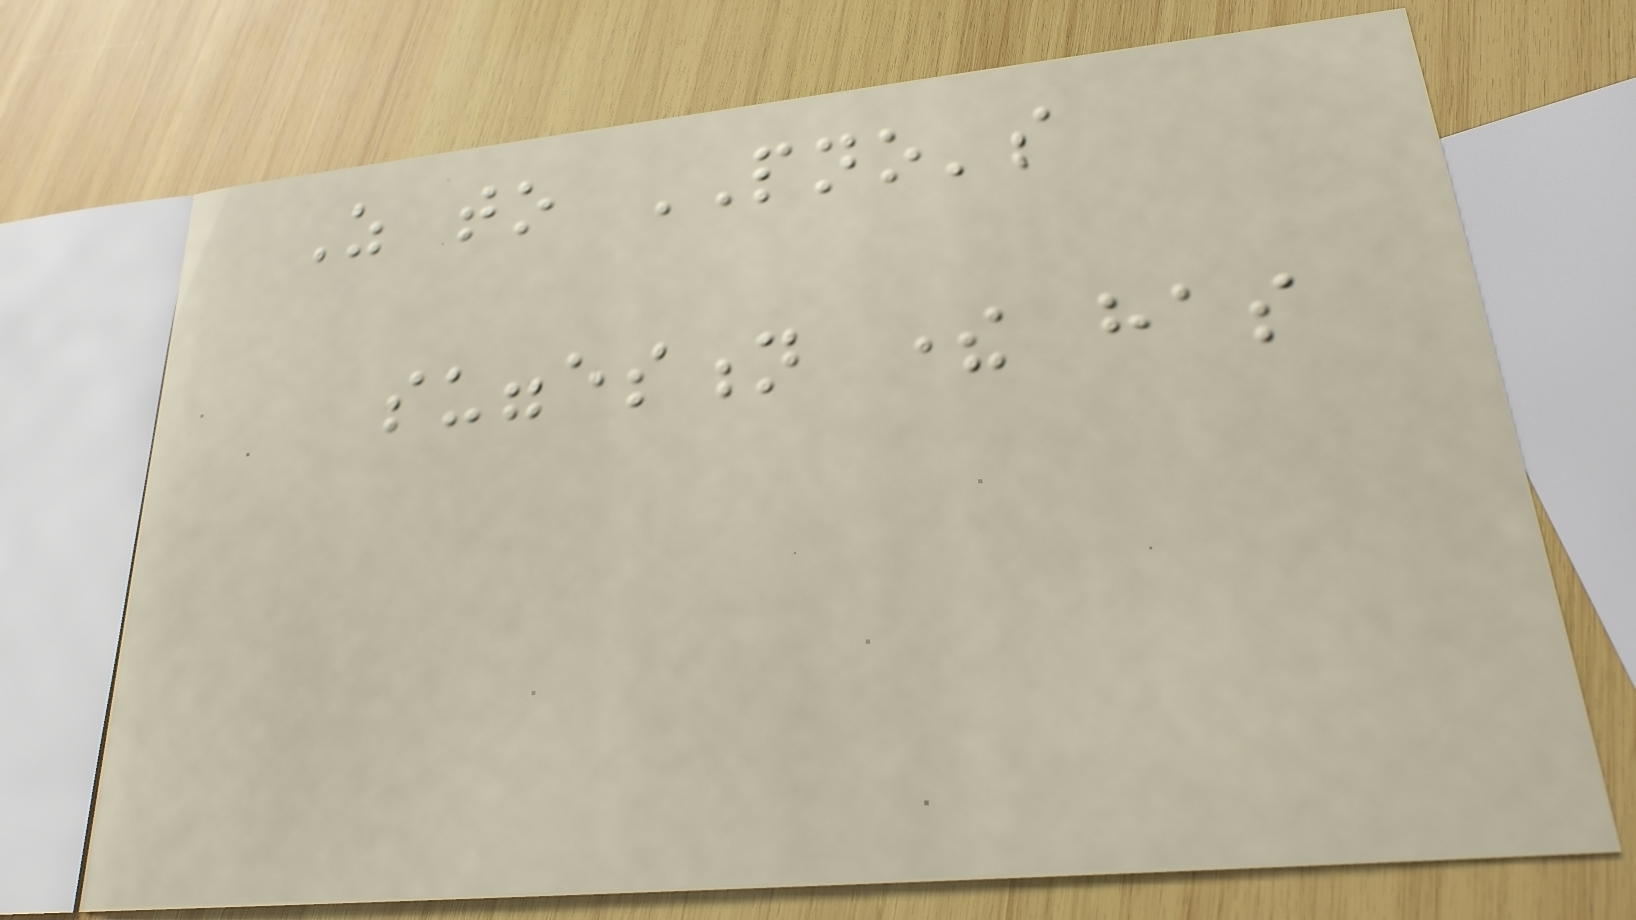As to PNO's
suggestion there has
